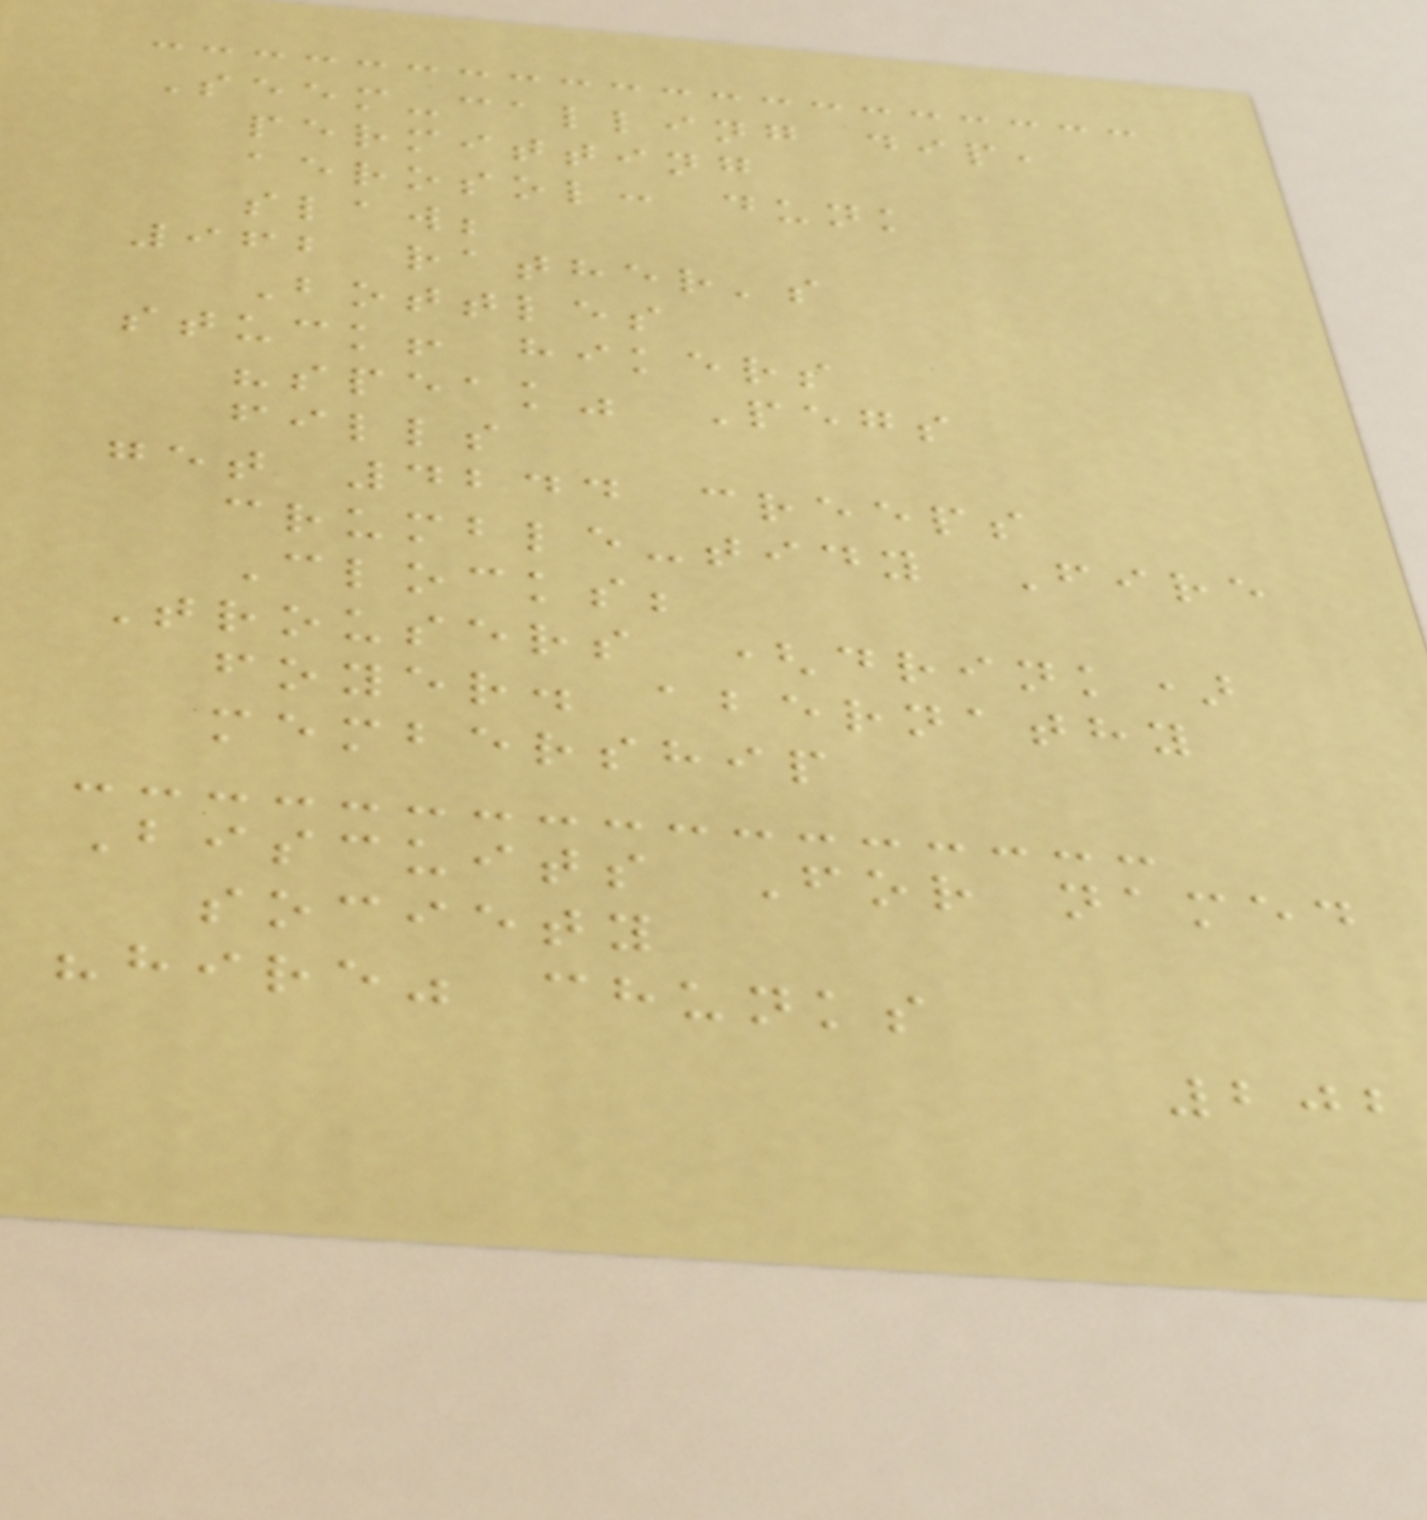Seem-calling dip,
permitting
aerosol: dunk
slaw;
962 rather's
Bottles
stuck! hikers
"speak" Pegs
fills
get 4244 creeps
crumble-tidy Fire
Clocks;
Trousers (drink)
foyer. abernathy
membership
Biscuits For named
society
"hire" chunks
202
